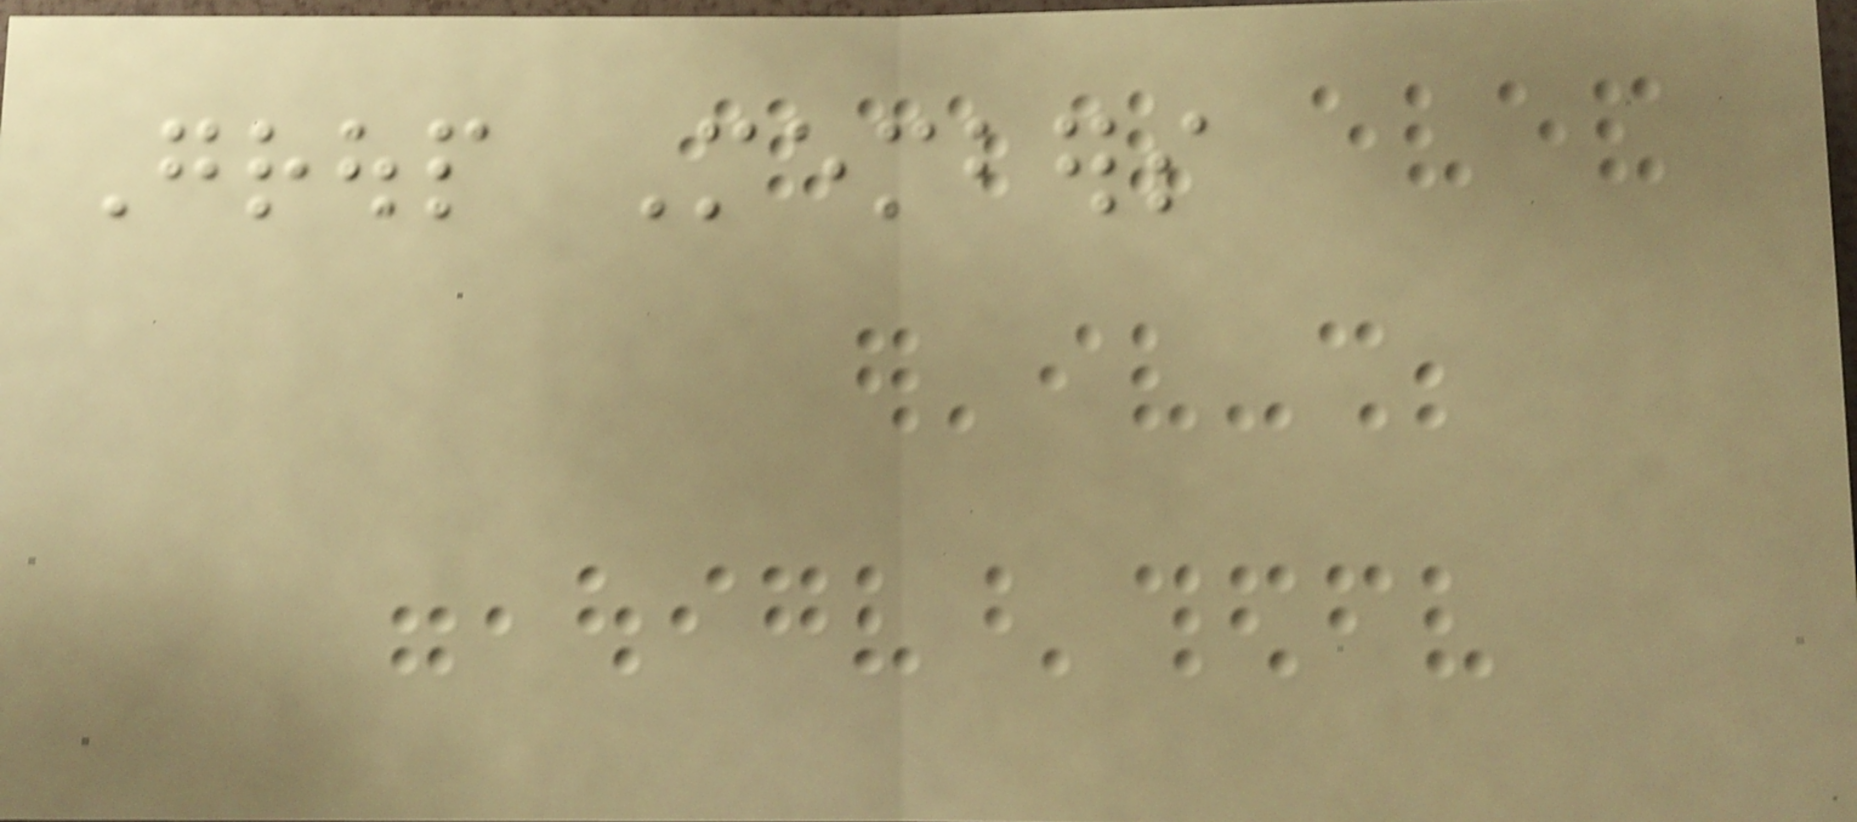Group Members
